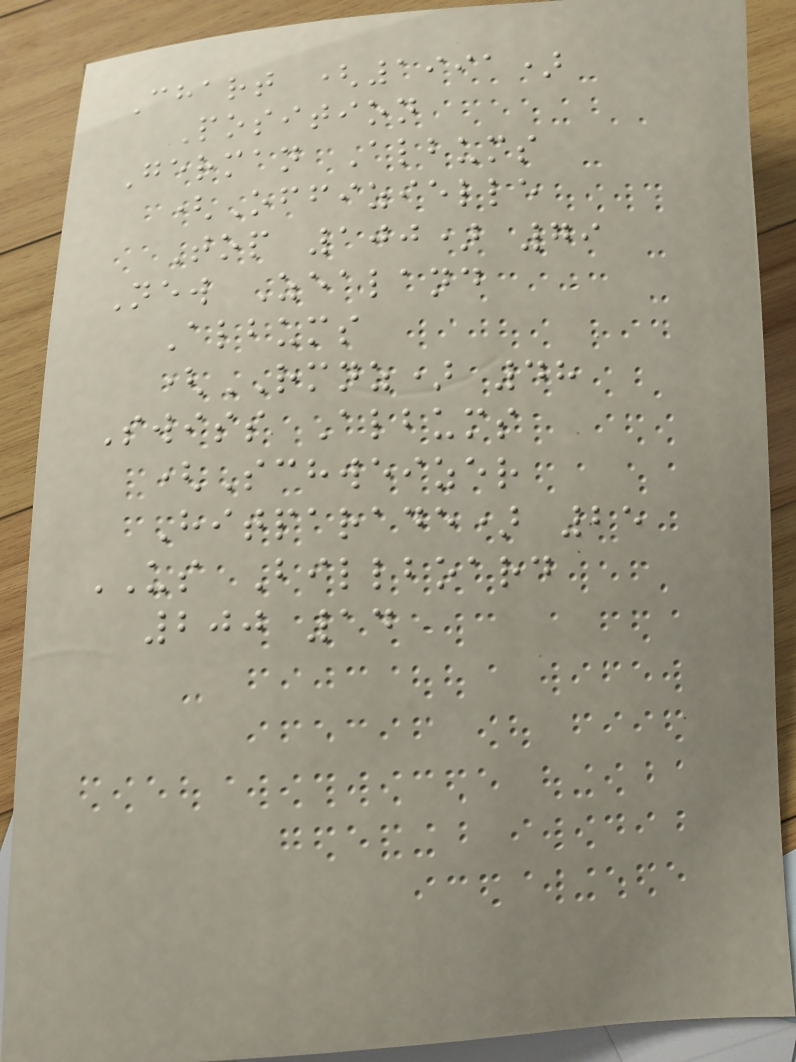Chart (1991)
Position
German Albums
(Offizielle
Top 100) 79
New Zealand
Albums
(RMNZ) 48
Swiss Albums
(Schweizer
Hitparade) 25
US Billboard
200 14
